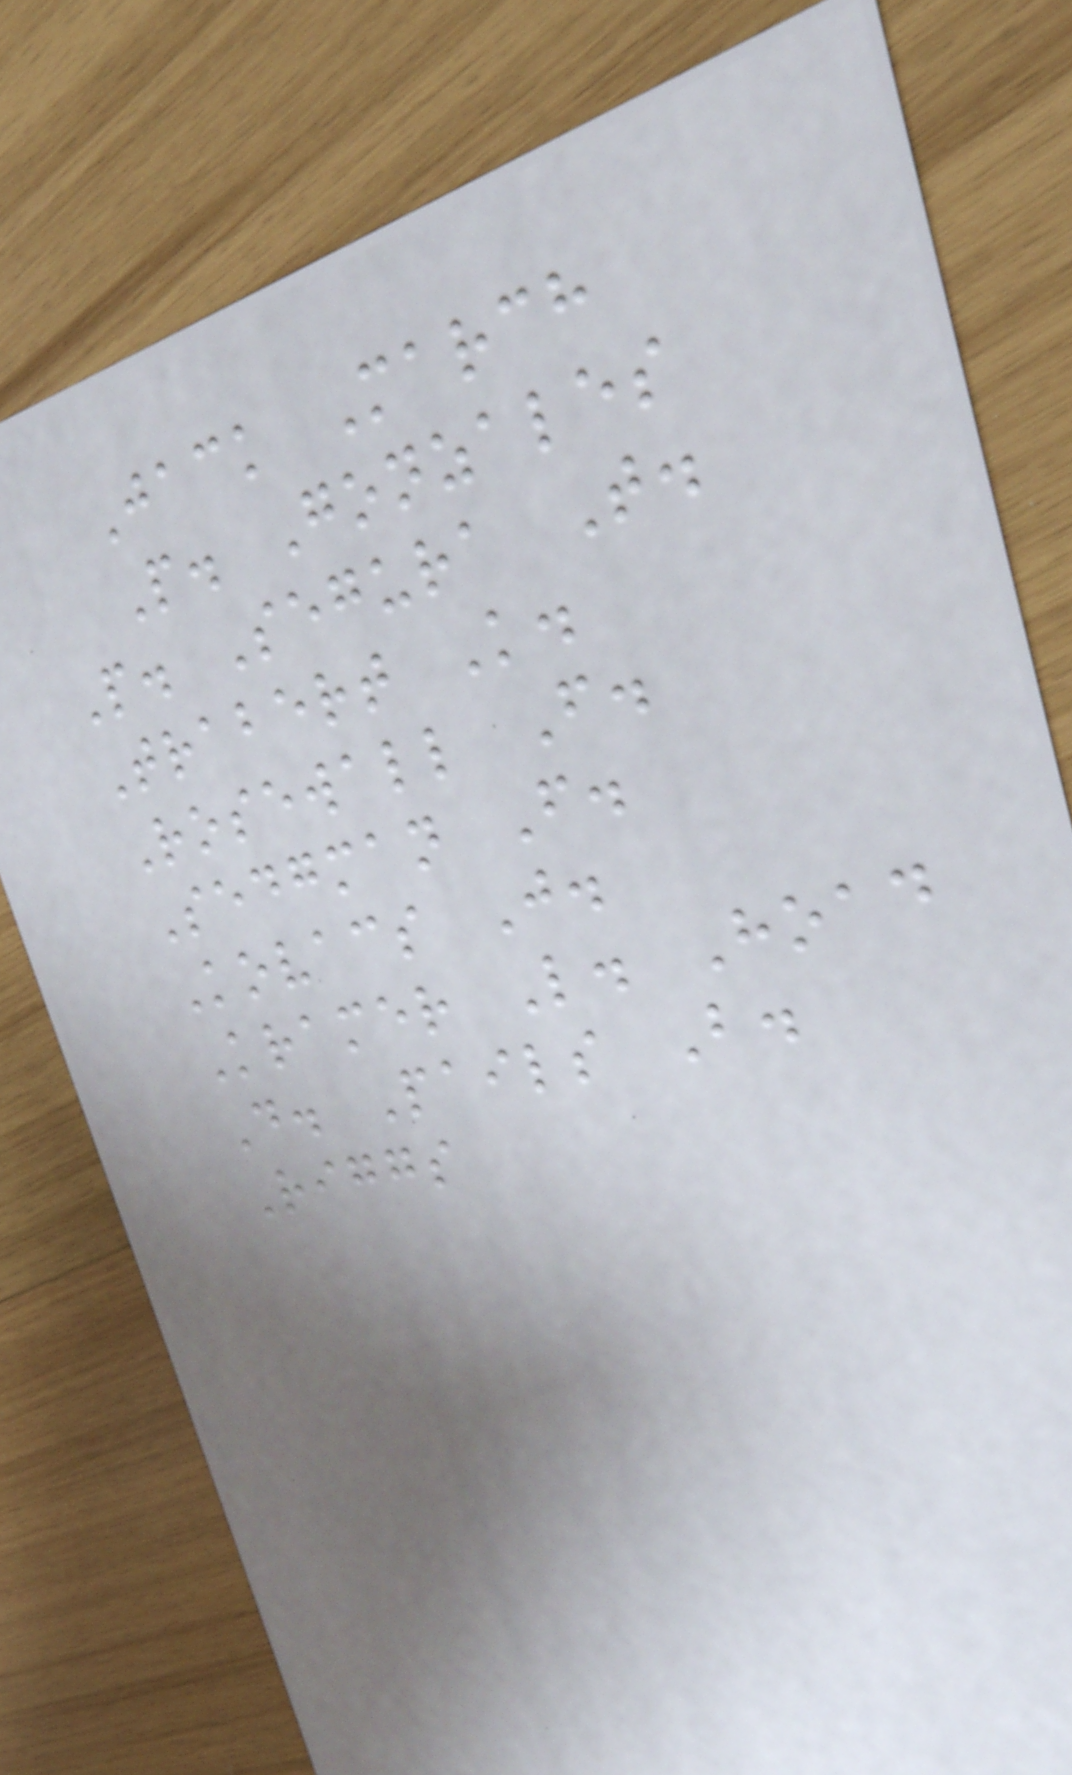Jack March
P. Gonzales
P. Segura T.
Trabert K.
Rosewall F.
Sedgman F.
Kovacs J.
Kramer L. Hoad
D. Pails B.
Riggs
